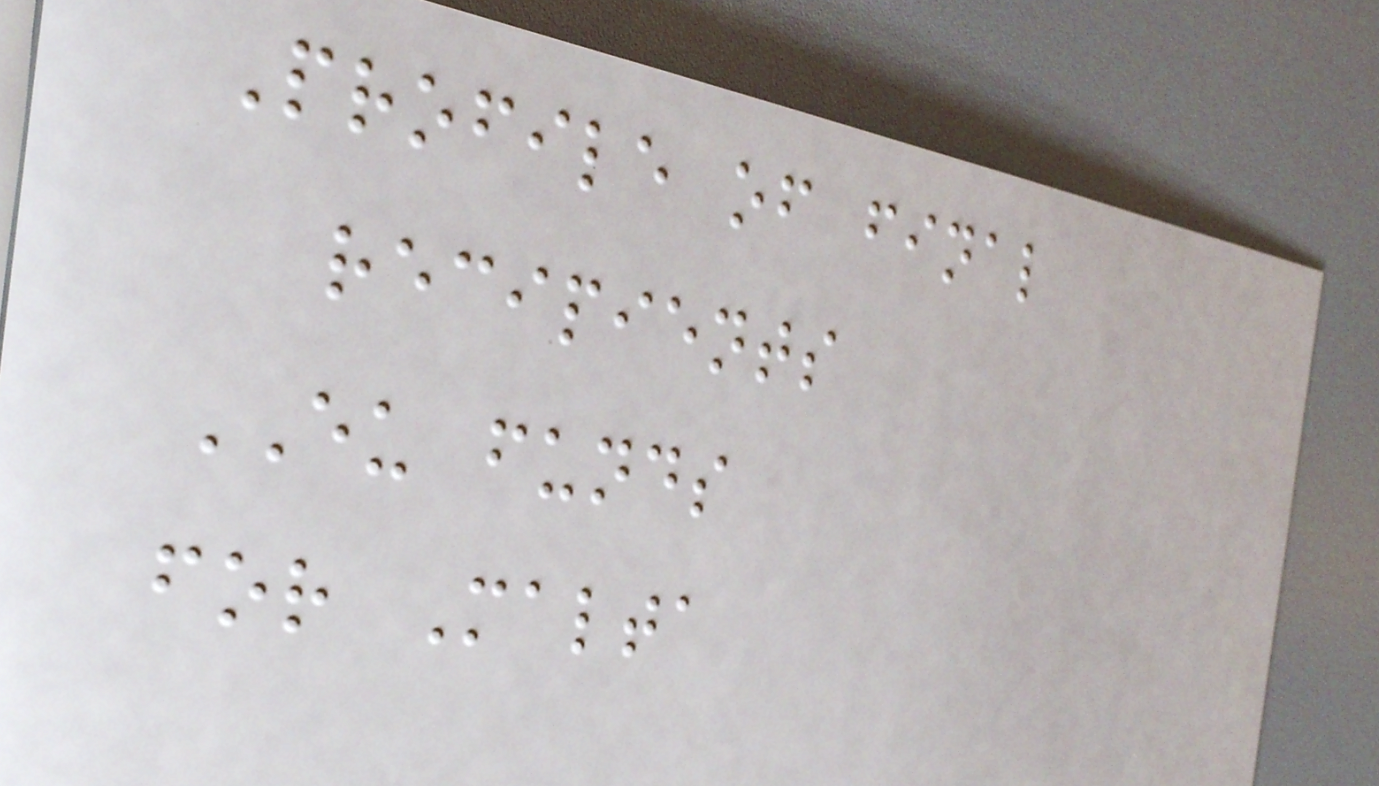Profile of final
recipients
EU funds
for Malta
